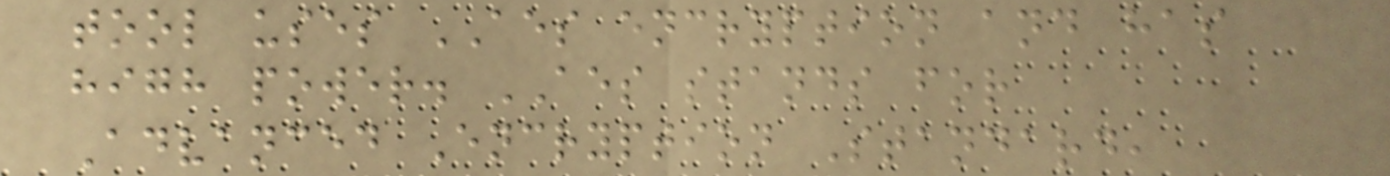tool uses AES encryption and has
high power. AES stands for
Advanced Encryption Standard,
